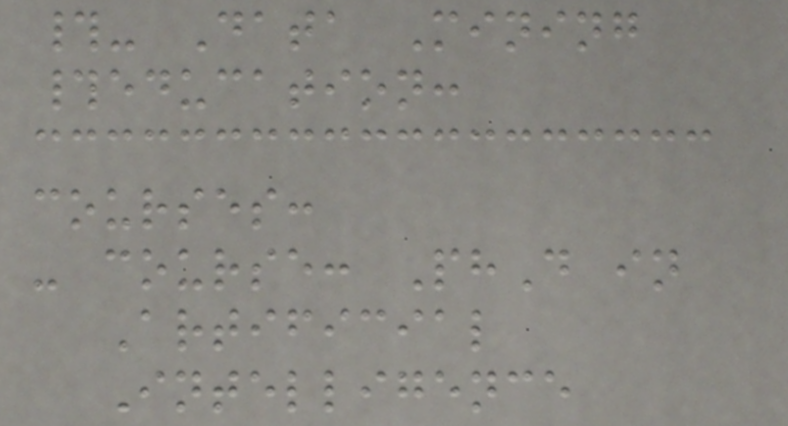#- Data Mining
#education:
courses:
- course: PhD in
Artificial
Intelligence
